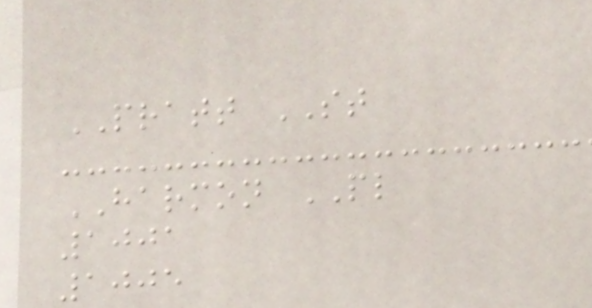PRATT ST
HARMON PL
1001
1005
